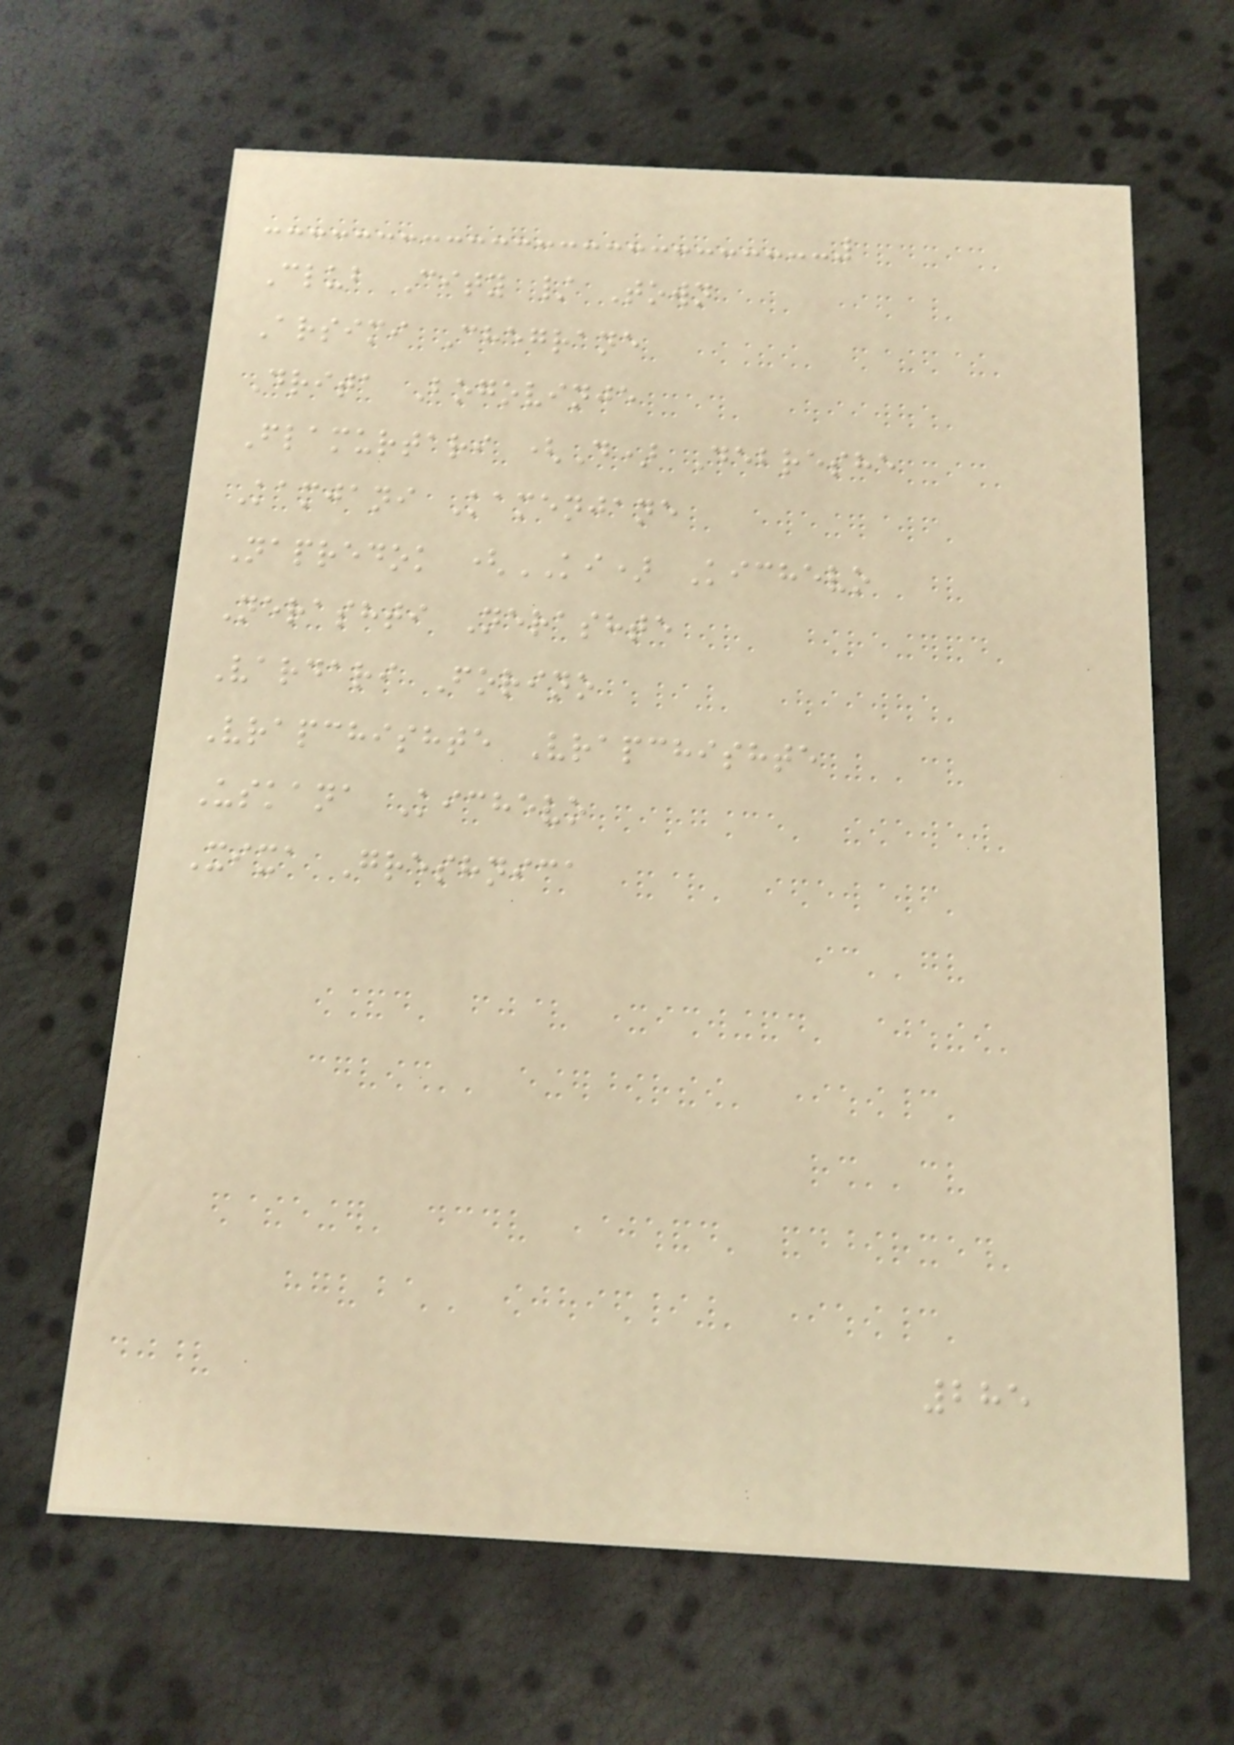Club City / Town
Arsimi Chegrane
Drita Bogovinje
Flamurtari (D) Debreshe
Kamjani Kamenjane
Napredok (KI) Kichevo
Nerashti Nerashte
Vardari Forino
Vrapchishte Vrapchishte
Uskana Kichevo
Xixa Greshnica
285
